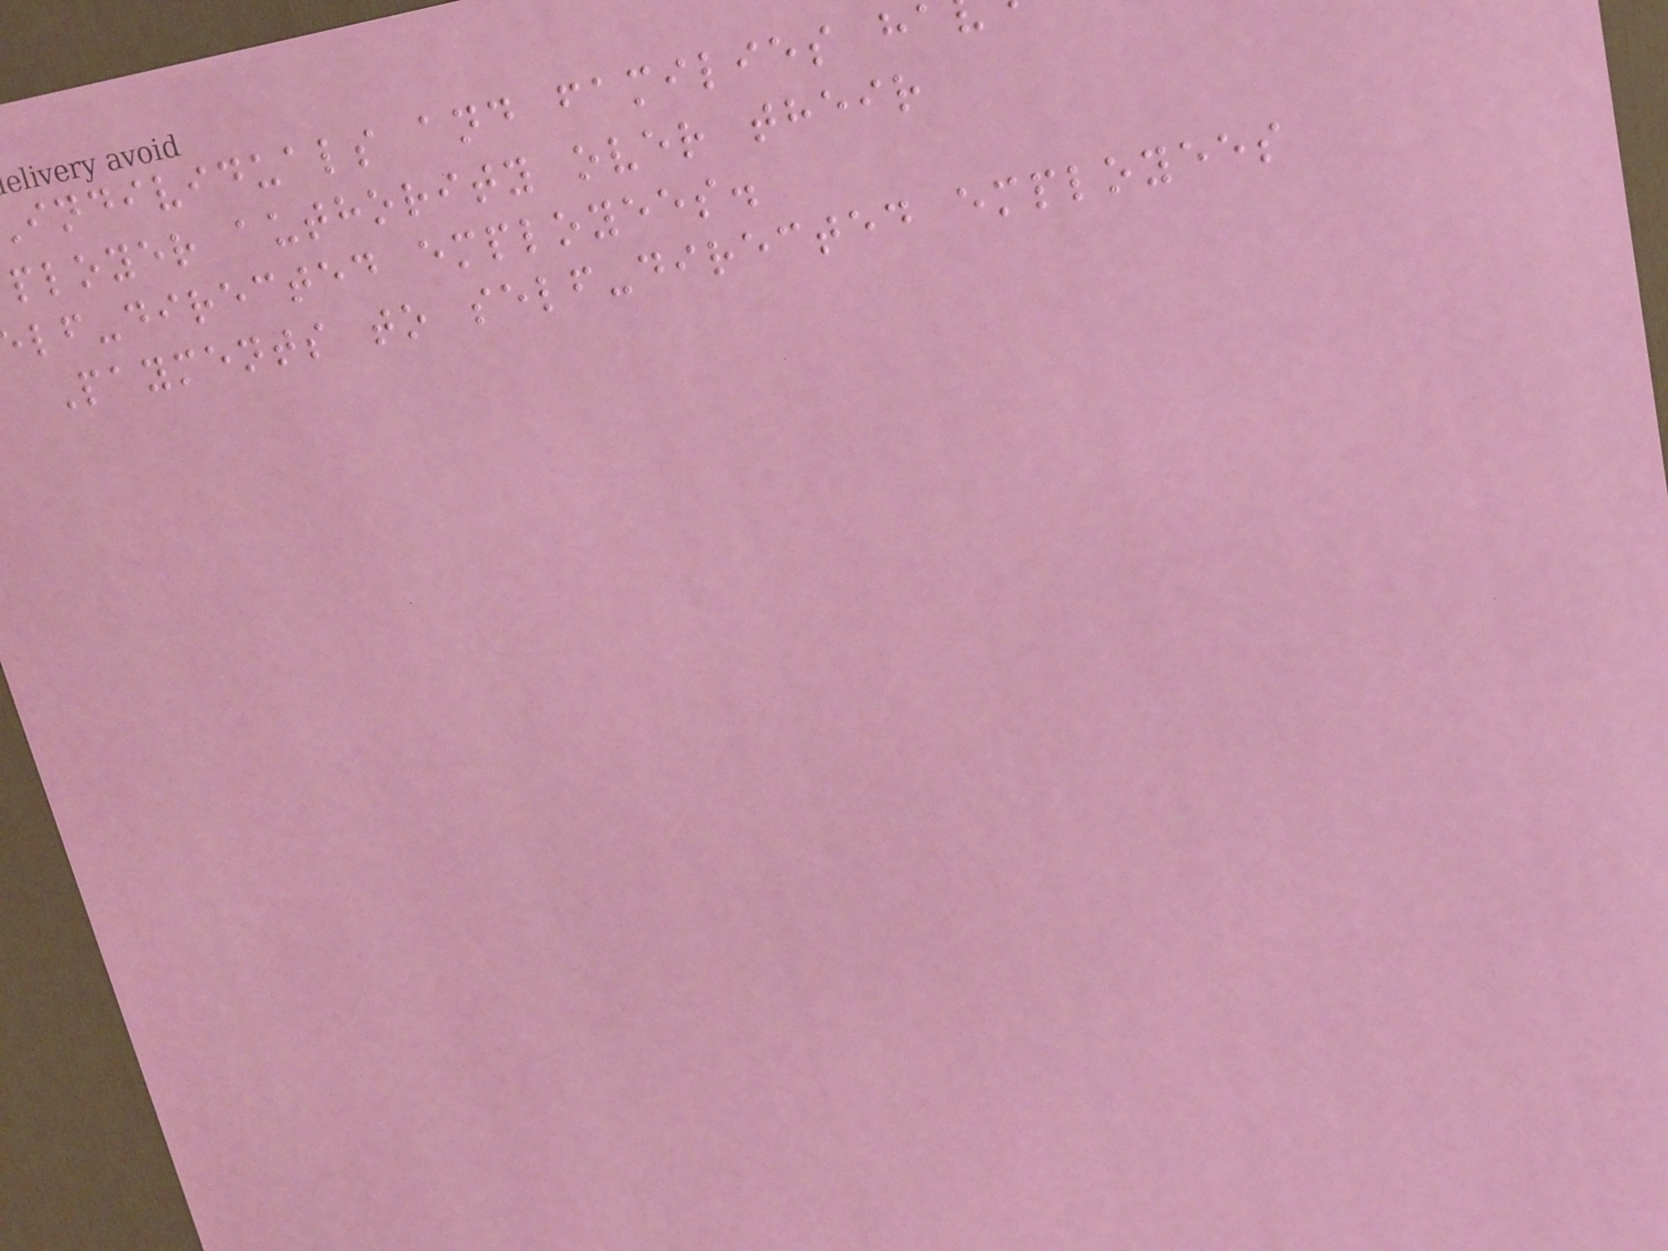individuals and families h
ployer authority over their
lf-directed employees.
Payments to self-directed employees
